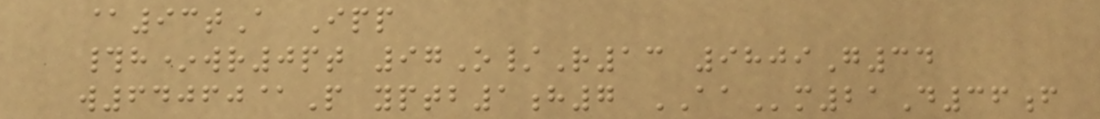@93tA Ipp
#h*wr0pt 97O/R13 9809G34
w64060@P yptb1h7 AAm21D36f
